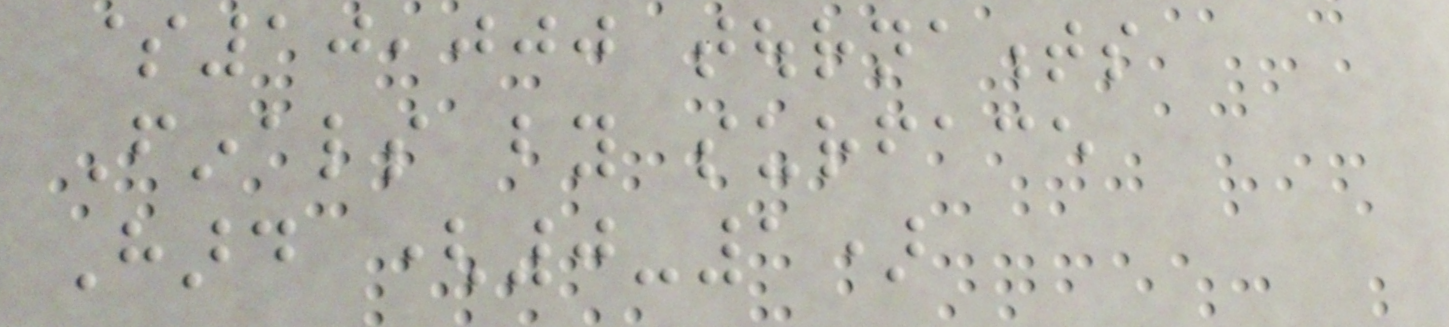$10,000 tournaments
Finals by surface
Hard (0-1)
